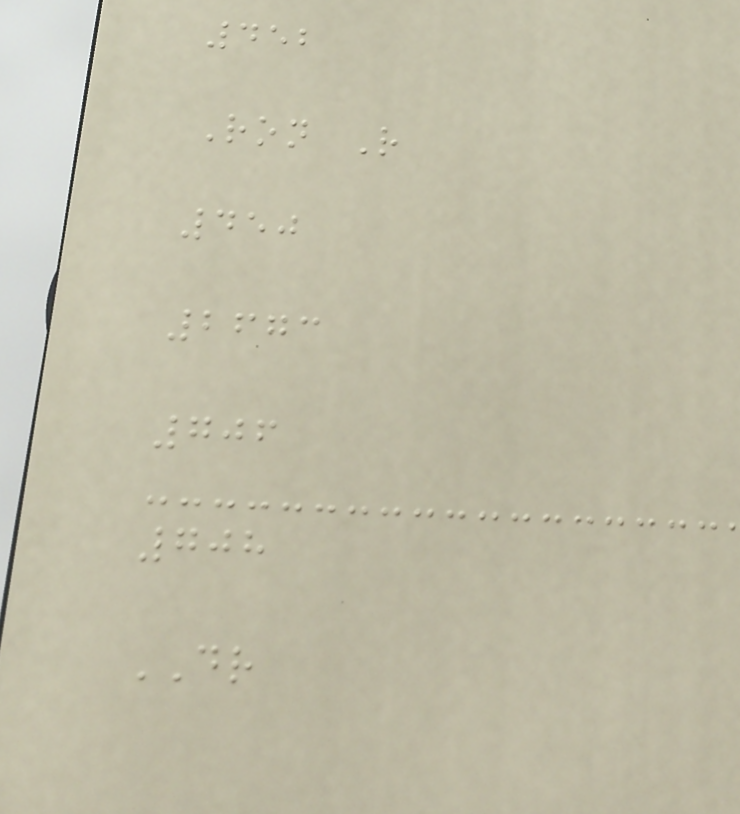452
Ron R
450
2673
706
708
DR
